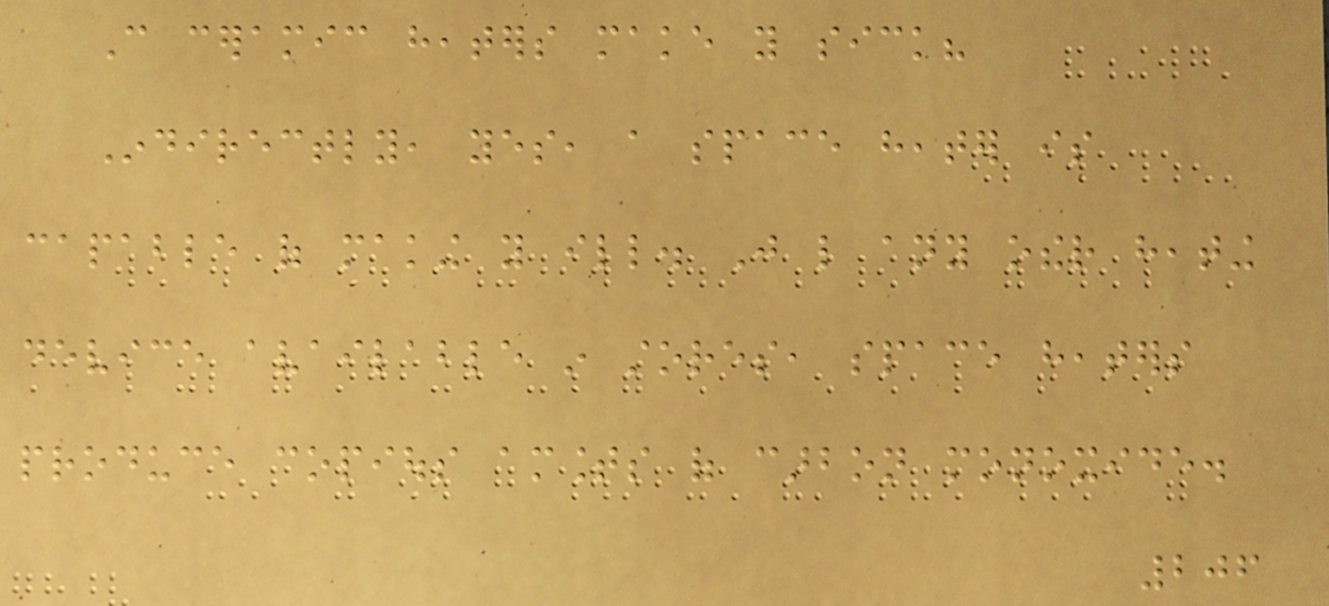Can ceramic heaters make you sick?
Indirectly, yes, a space heater is
capable of making you ill. Just like any other heating
device available in stores, space heaters
produce copious amounts of carbon monoxide.
206
